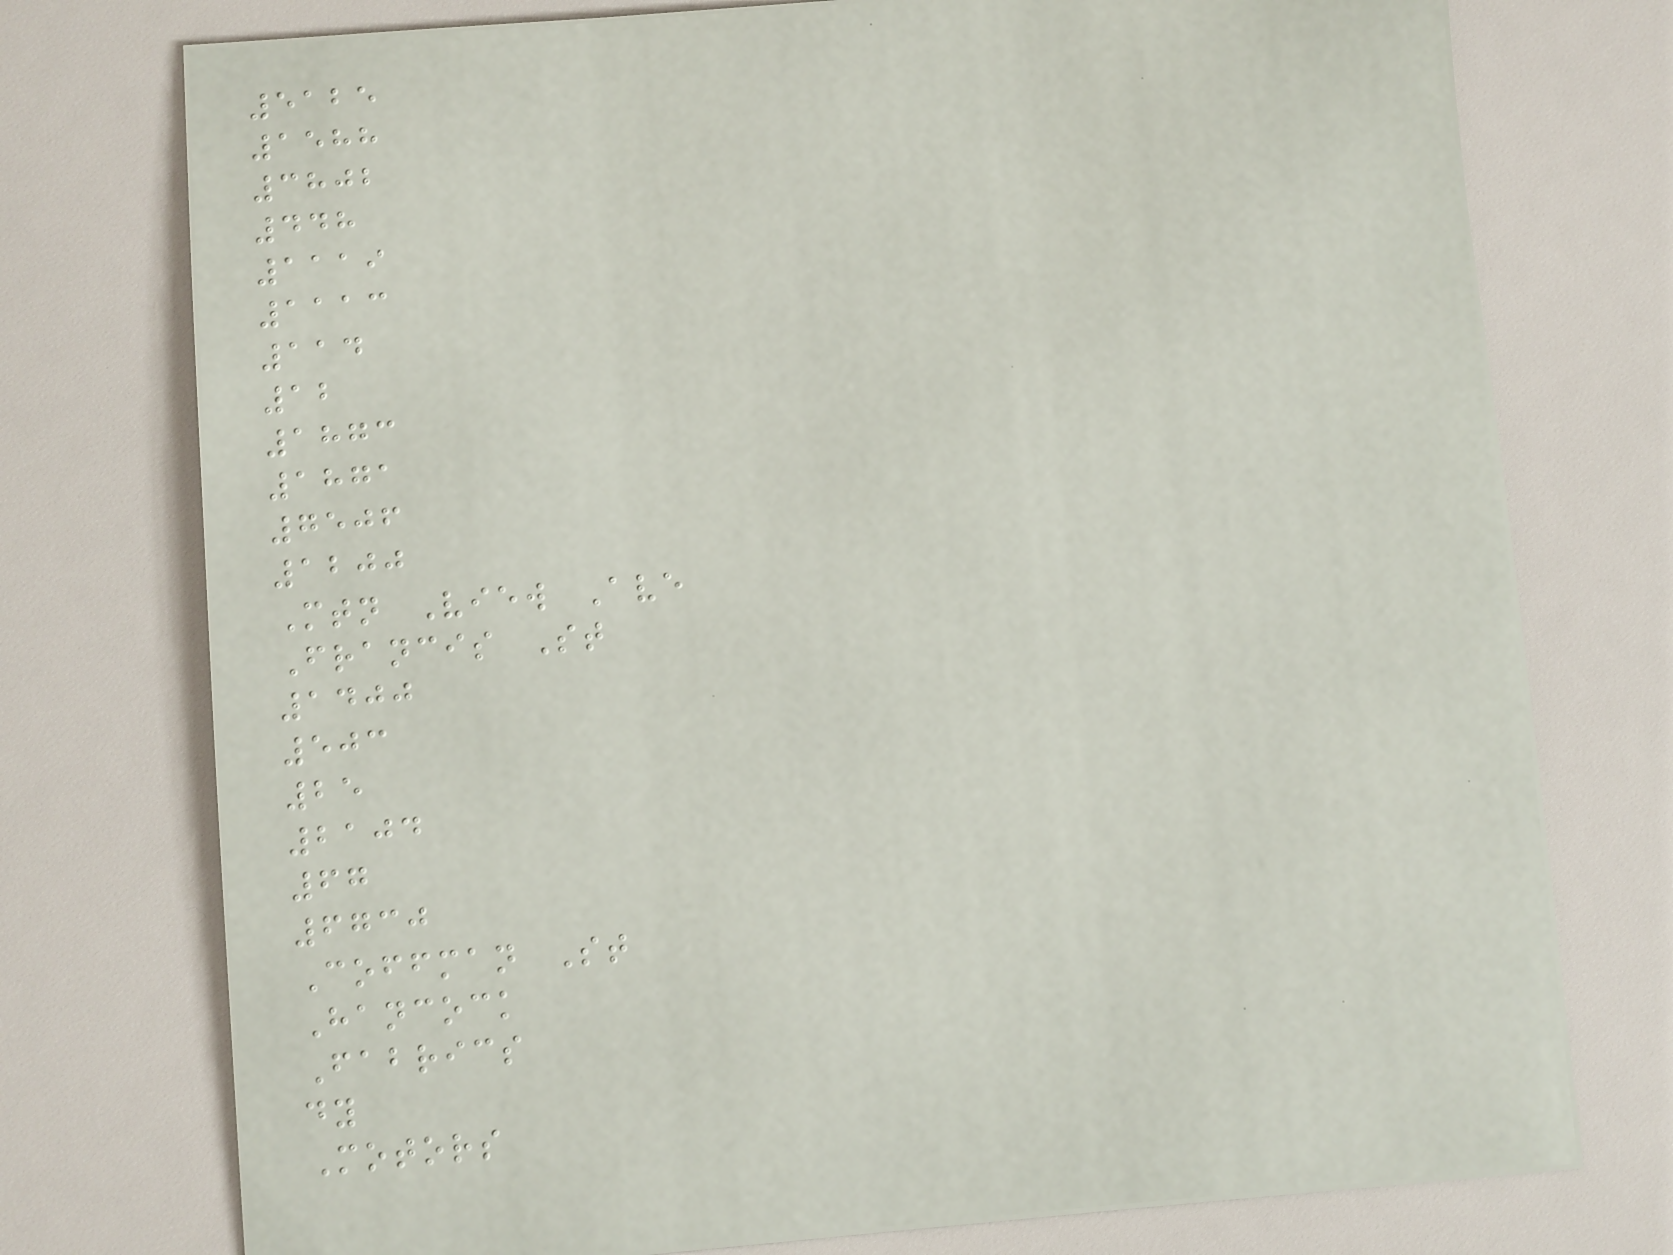5125
1588
3802
448
1119
1113
114
12
1873
1871
7506
1200
Mtn View Ave
Francis St
1400
503
25
2104
67
6730
Coffman St
Hancock
Fabrics
dy
Motors
